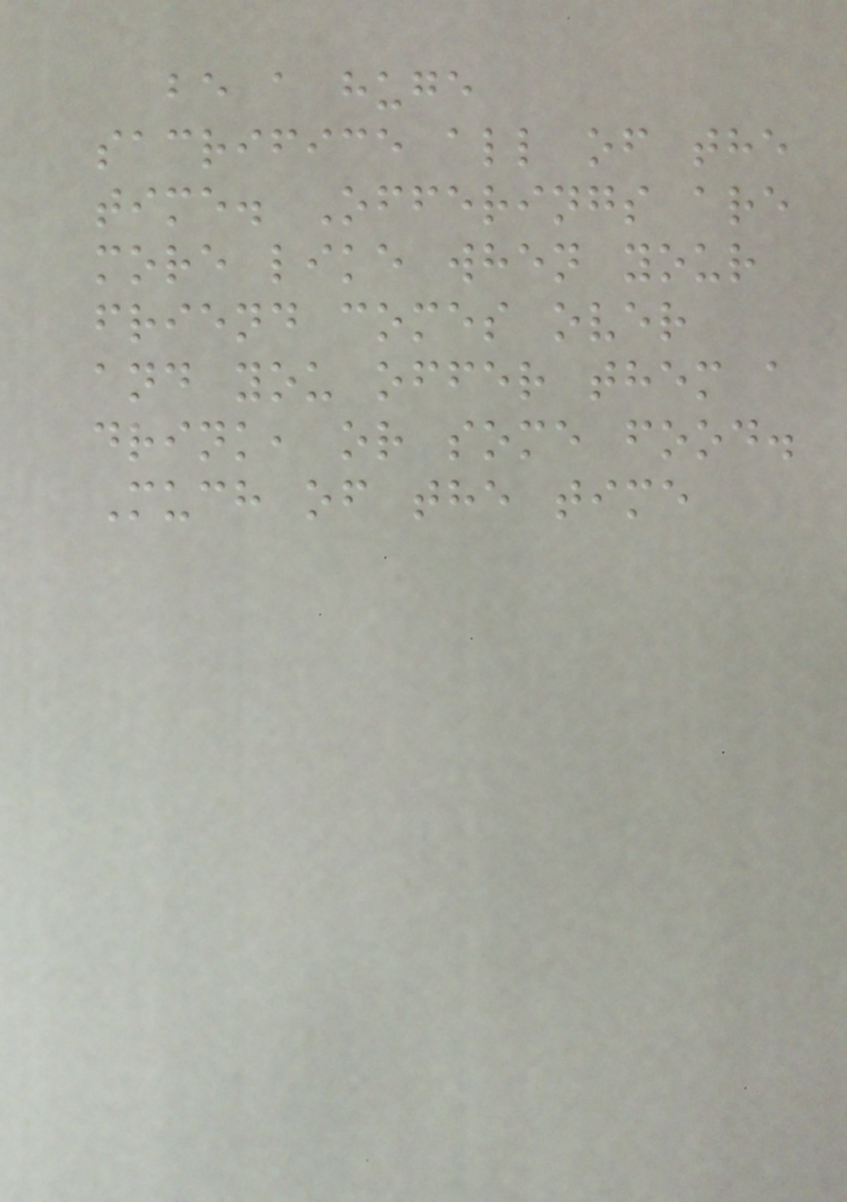be a huge
sacrifice all of the
time. Offerings are
more like when your
friend comes over
and you offer them a
drink, or some food.
Much of the time
